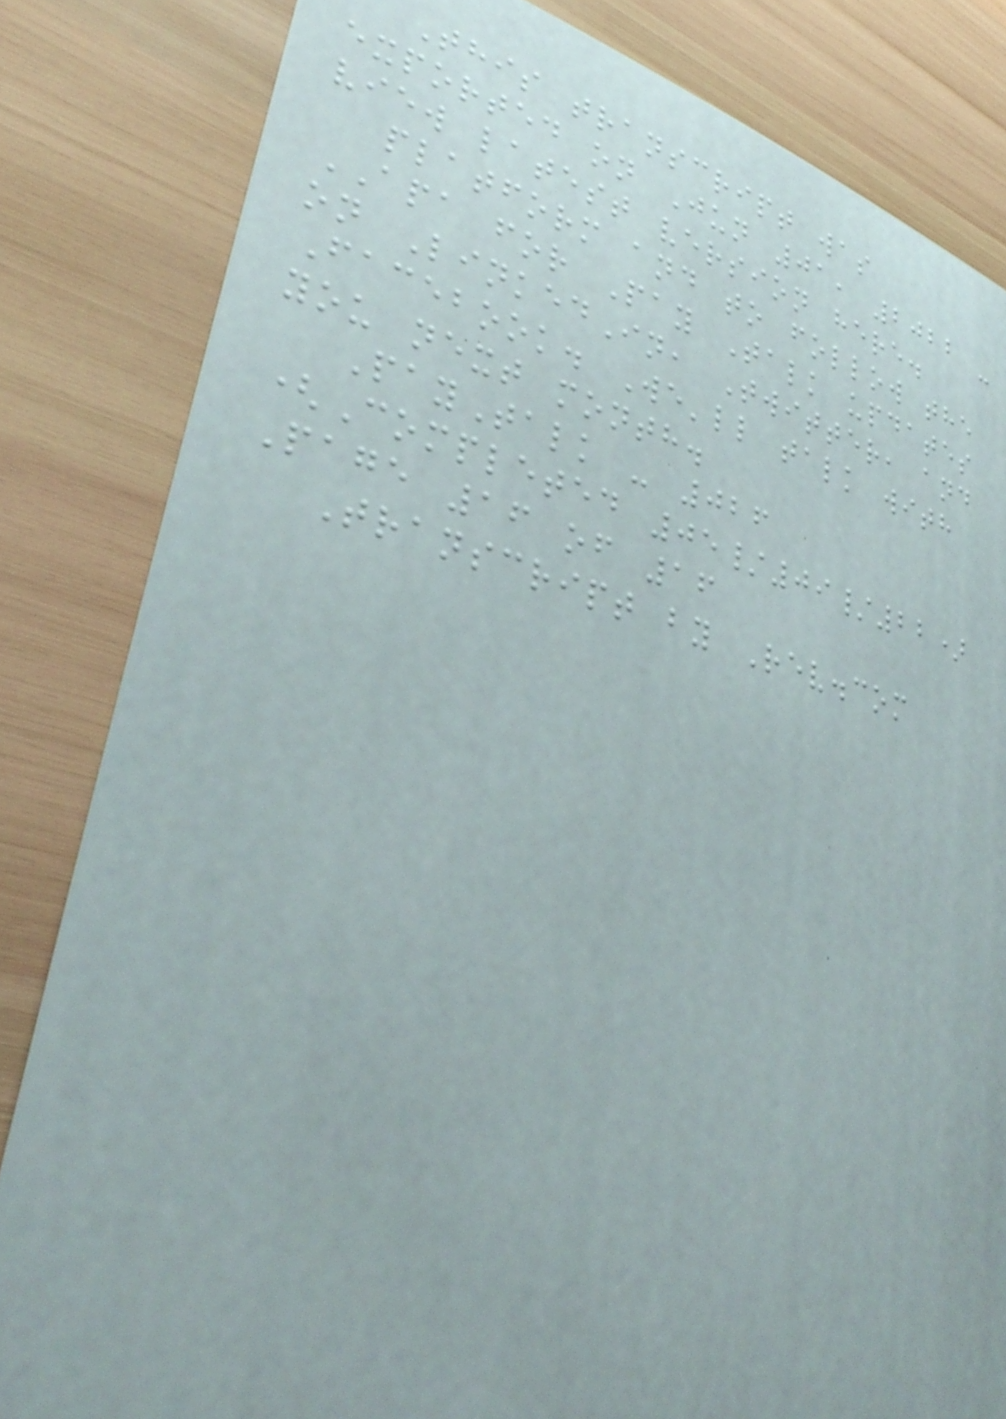This transcript was
exported on Jun 01, 2022 -
view latest version here.
platform and to follow the
APA for Pay Talk updates
on LinkedIn, Twitter, and
Facebook. We'll talk with
you next month.
PayTalk - 026
(Completed 05/09/22)
Page 16 of 16
Transcript by Rev.com
